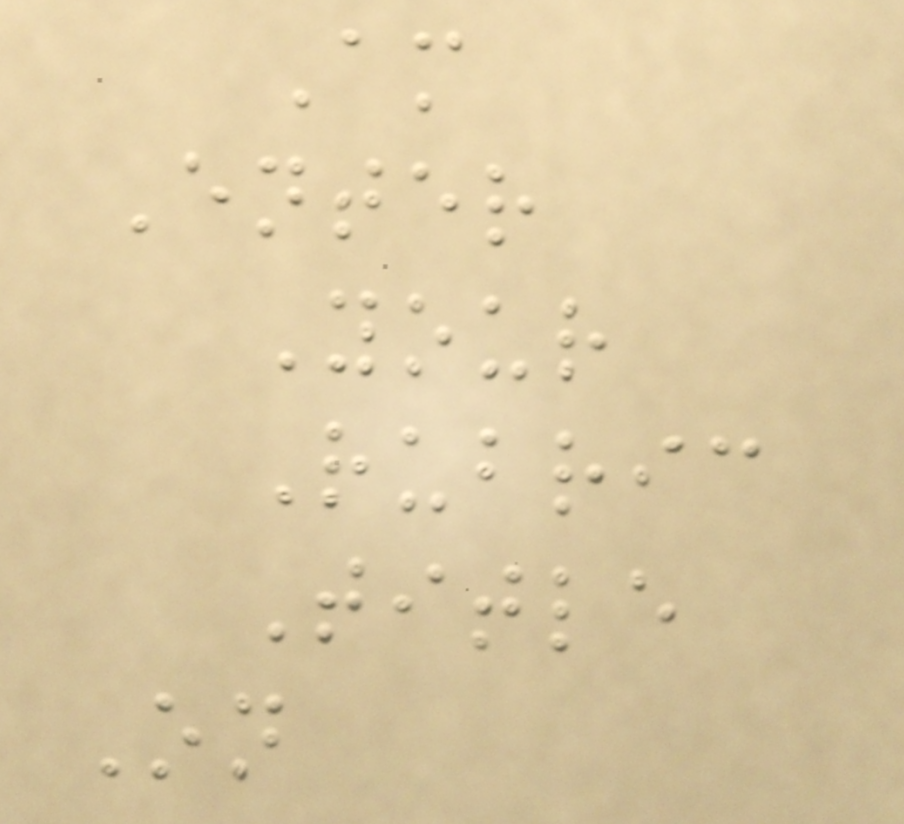Am
Enter
Your
Rubric
Title
On
